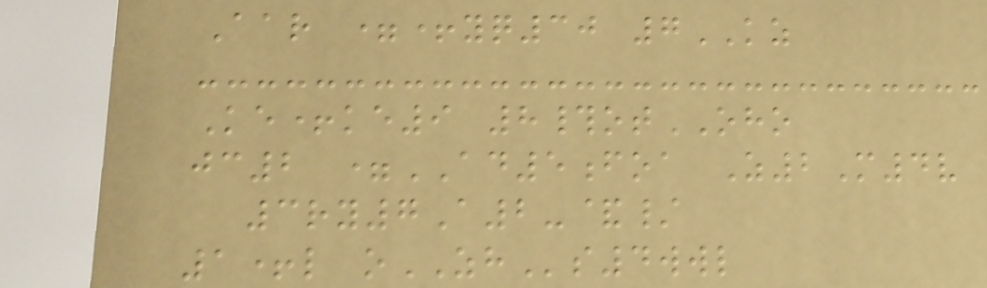Aar =+yq30 7KZ
Ke+ke9 8#otOHO
jc2 =AD5foa Z2M4v
3ry7A2-&/
1+l oZHs4wwl
